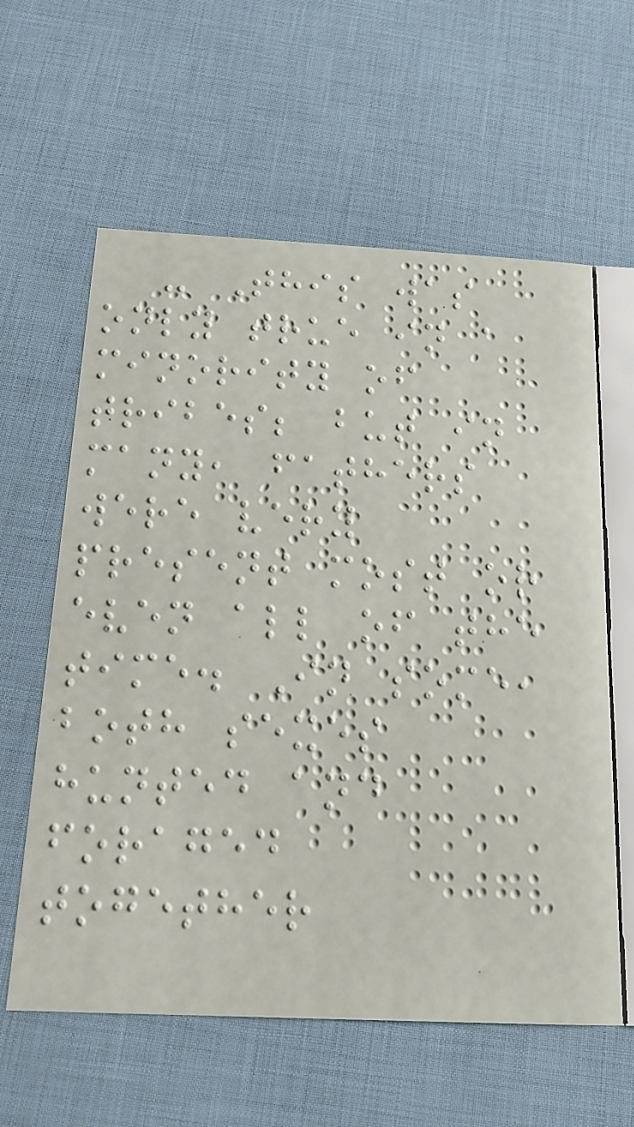- This was
only true in a
minority of
tribes; but in
many, fathers
were very
present most or
even all of the
time. In some,
both sexes
hunted and
foraged
together
